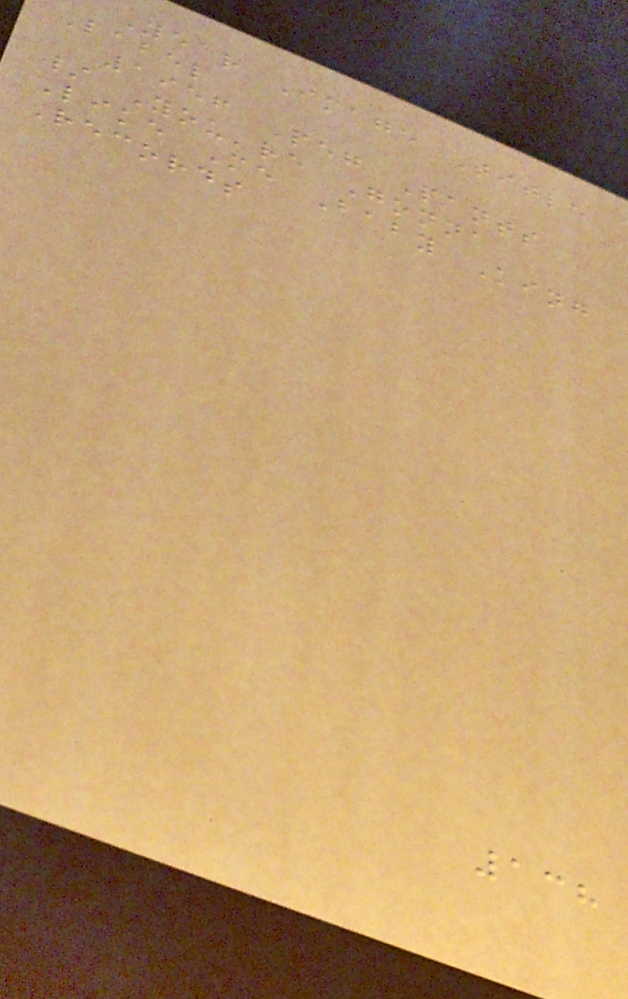Year Image Title
Label
1956 Peg Pants
/ You're Gonna
Like Me Baby King
Records
138
